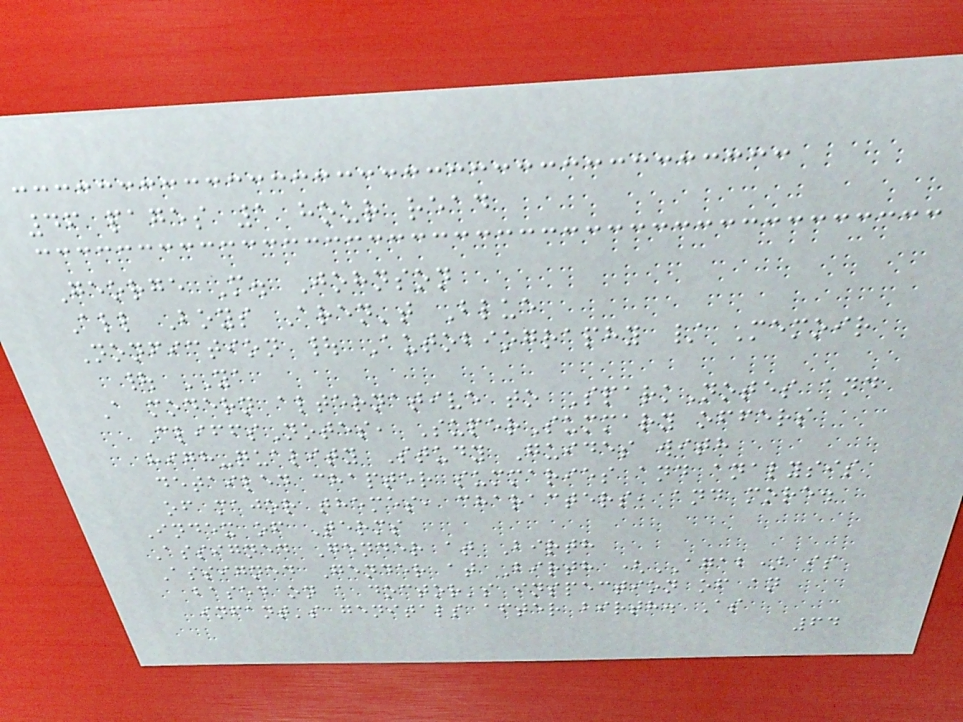46 pages 1 hour read
George M. Johnson
All Boys Aren't Blue
Nonfiction | Autobiography / Memoir
| YA
A modern alternative to SparkNotes and
CliffsNotes, SuperSummary offers
high-quality Study Guides with
detailed chapter summaries and analysis
of major themes, characters, and more.
Index of Terms
Assigned Gender at Birth
Assigned Gender at Birth (AGAB) is
based on a doctor's inspection of an
infant's genitals after birth. As
64
